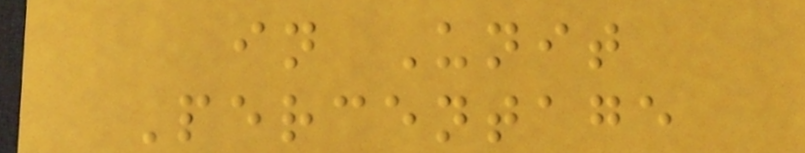in Unit
Percentage
